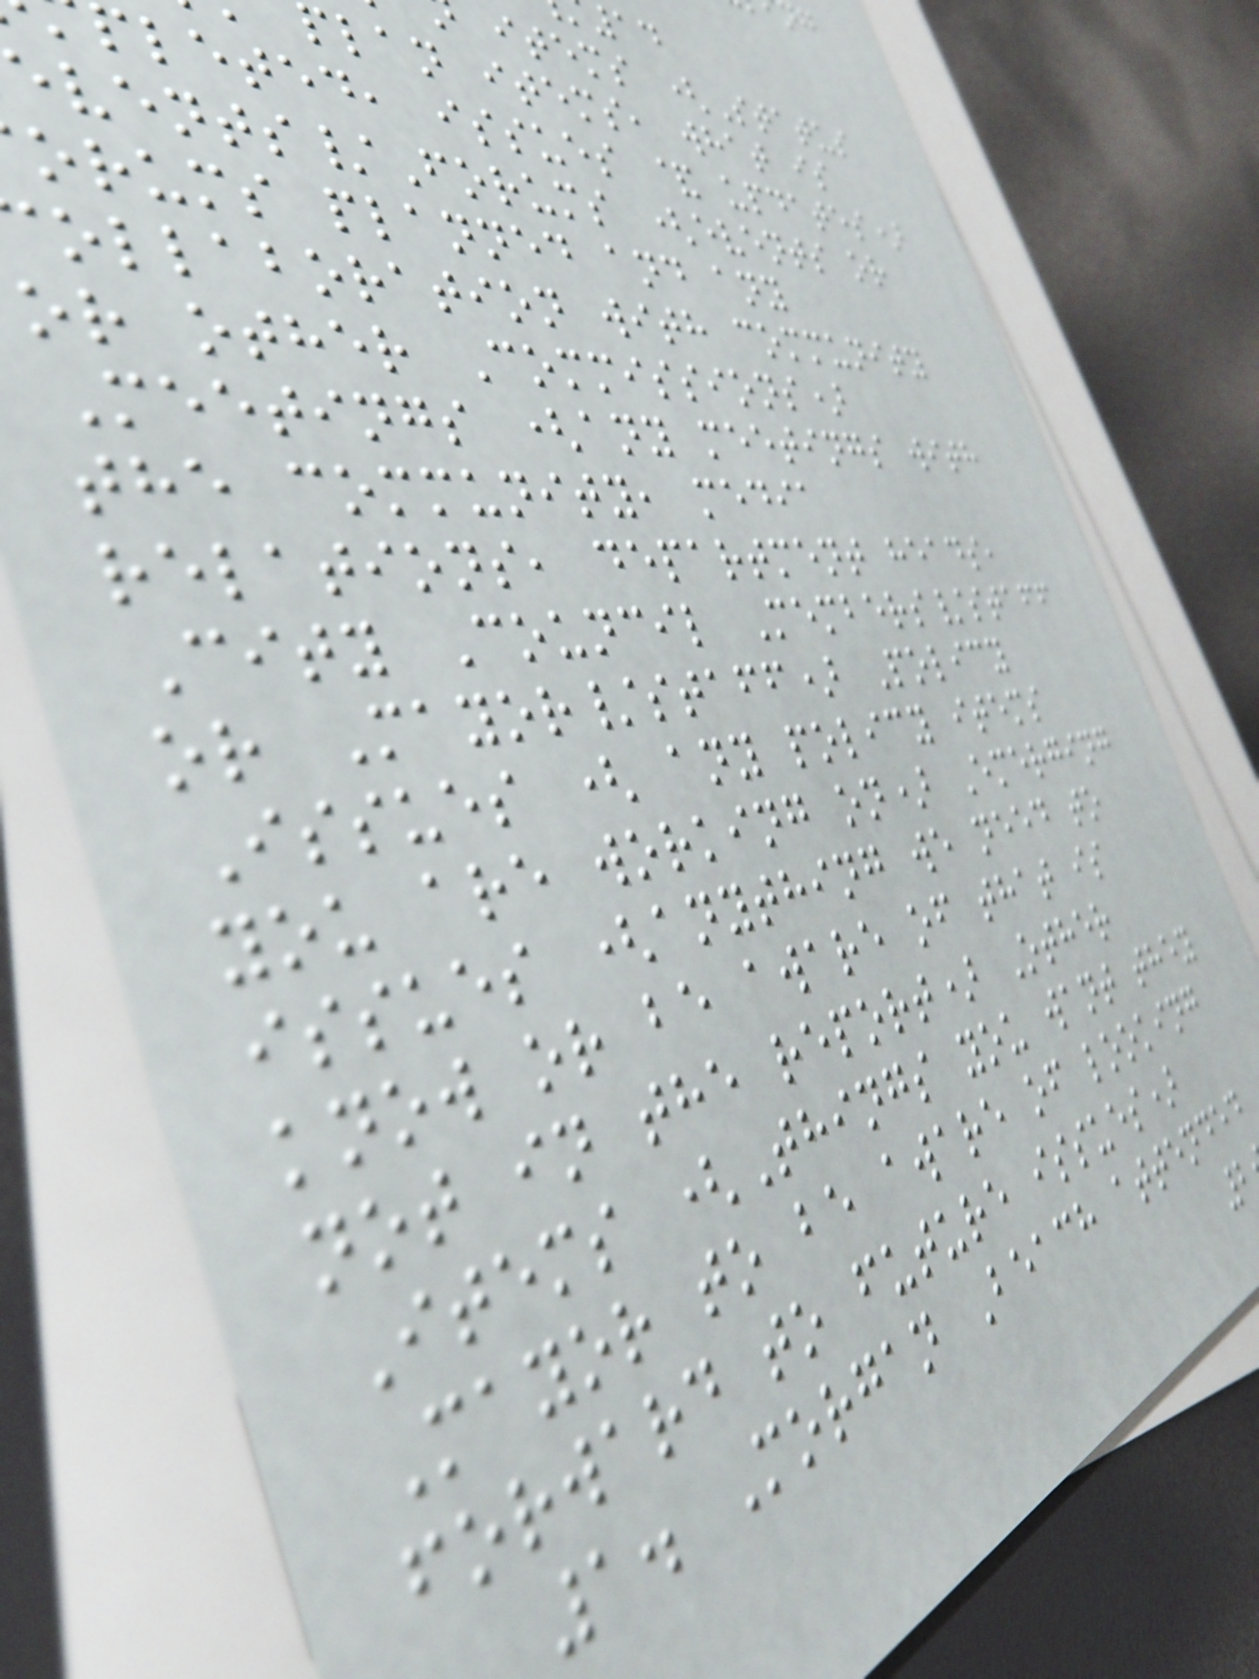items (Status
plan items, what is
leted, issues & updates)
vents/Forums (events or
orums planned and any
ollaboration with community
or other Commissions)
Meetings (any meetings with
the community, media
relations, department heads,
City Council Members/staff
or Mayor/staff) Policy
Issues ( any policy items
you are working on) Emerging
issues (anything we need to
know or be aware of that is
not in the report) Other
Items (Things you want they
Mayor to be aware of looking
forward to future issues)
1. Morgan Beach attended
